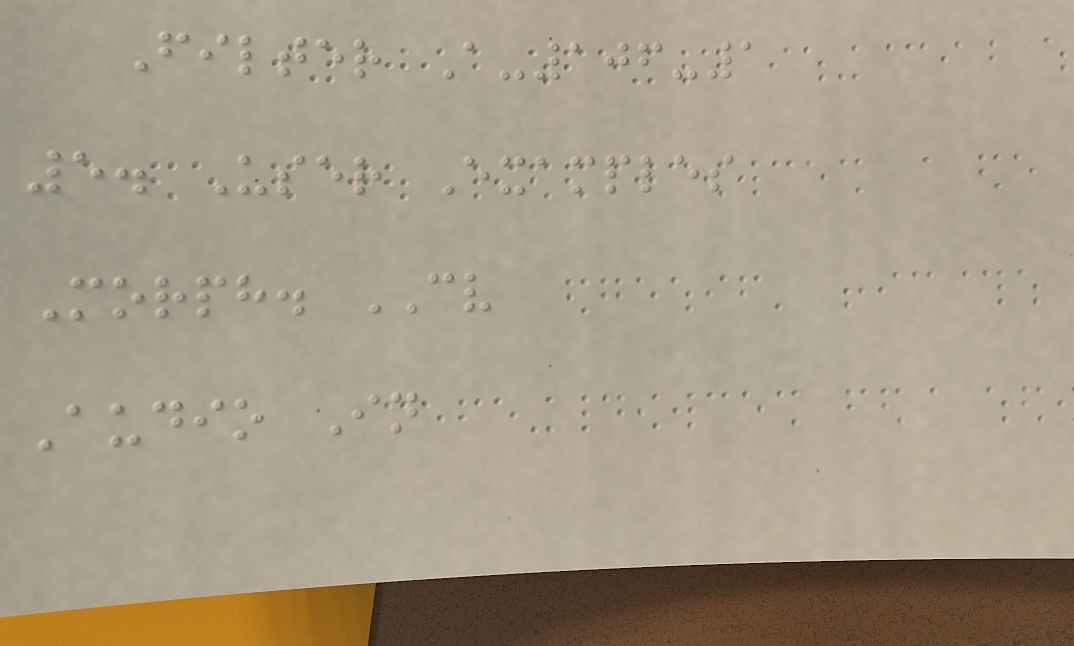Filter A-106-1
5. User Examples
Morph. CV
Audio In
